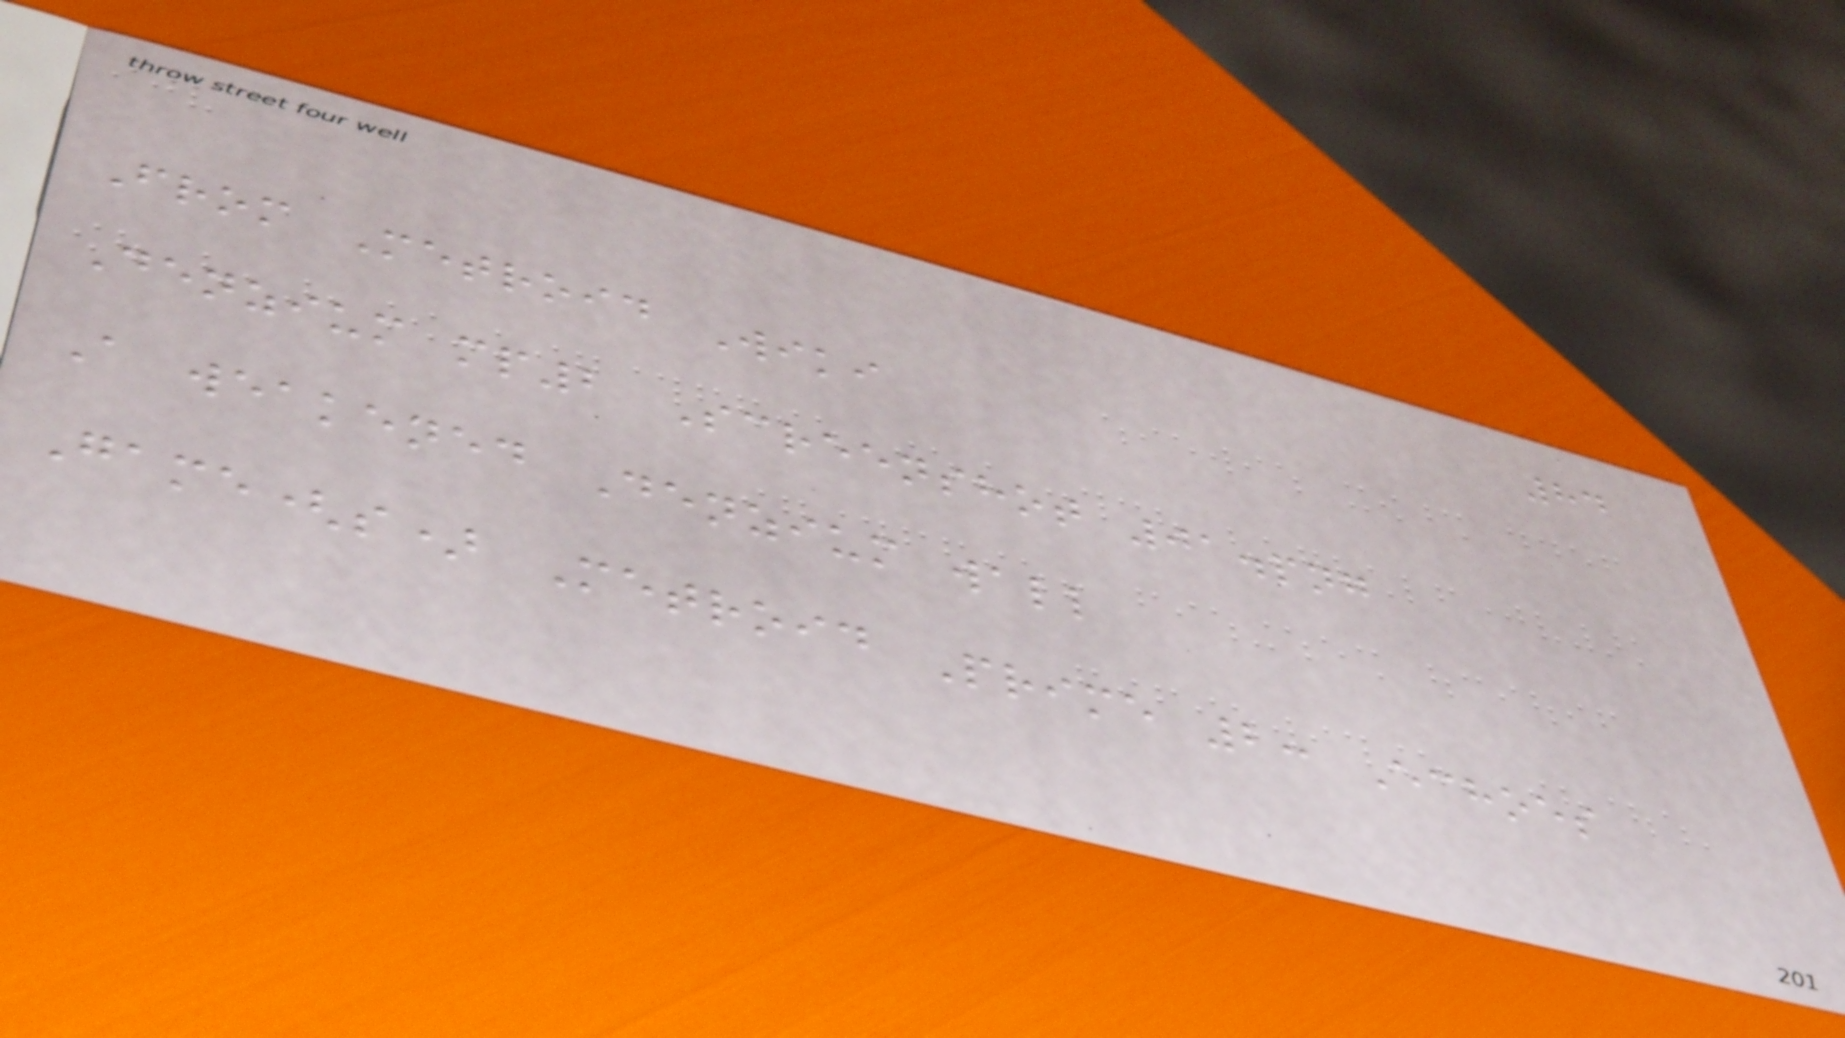84
From Metroid Wiki
Denzium mp2 Screenshot 01.png
A weakened Denzium wall
Game(s) Metroid Prime 2: Echoes
